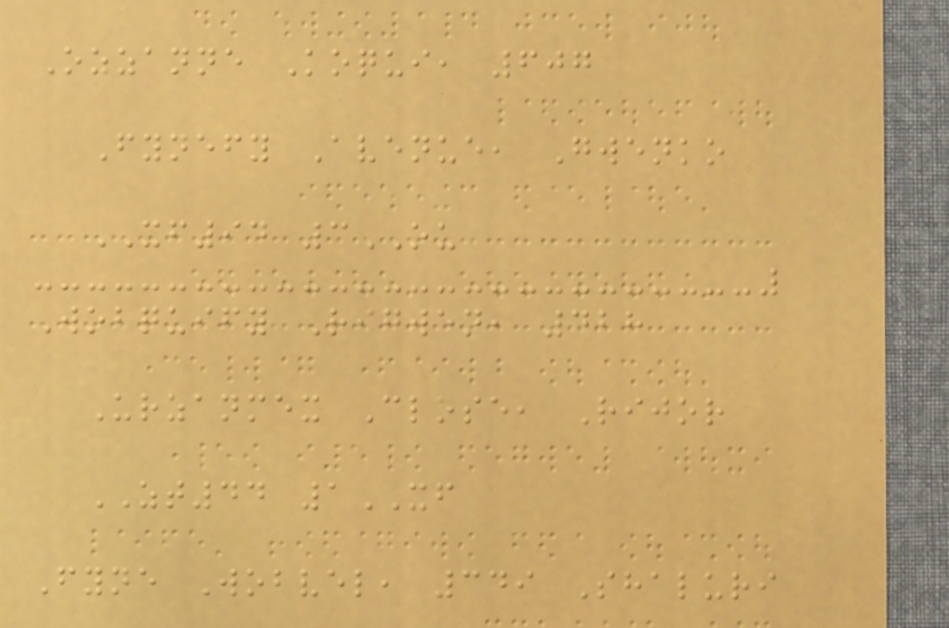Ozzanne Koqui, 607
Fynefy Avenue, Gwenko
XF94 3OU
Wobquify Rigwen, 428
Urzanmex Close, Rijor
ZT44 1XF
Fyne Wobvel, 349 Shaluri
